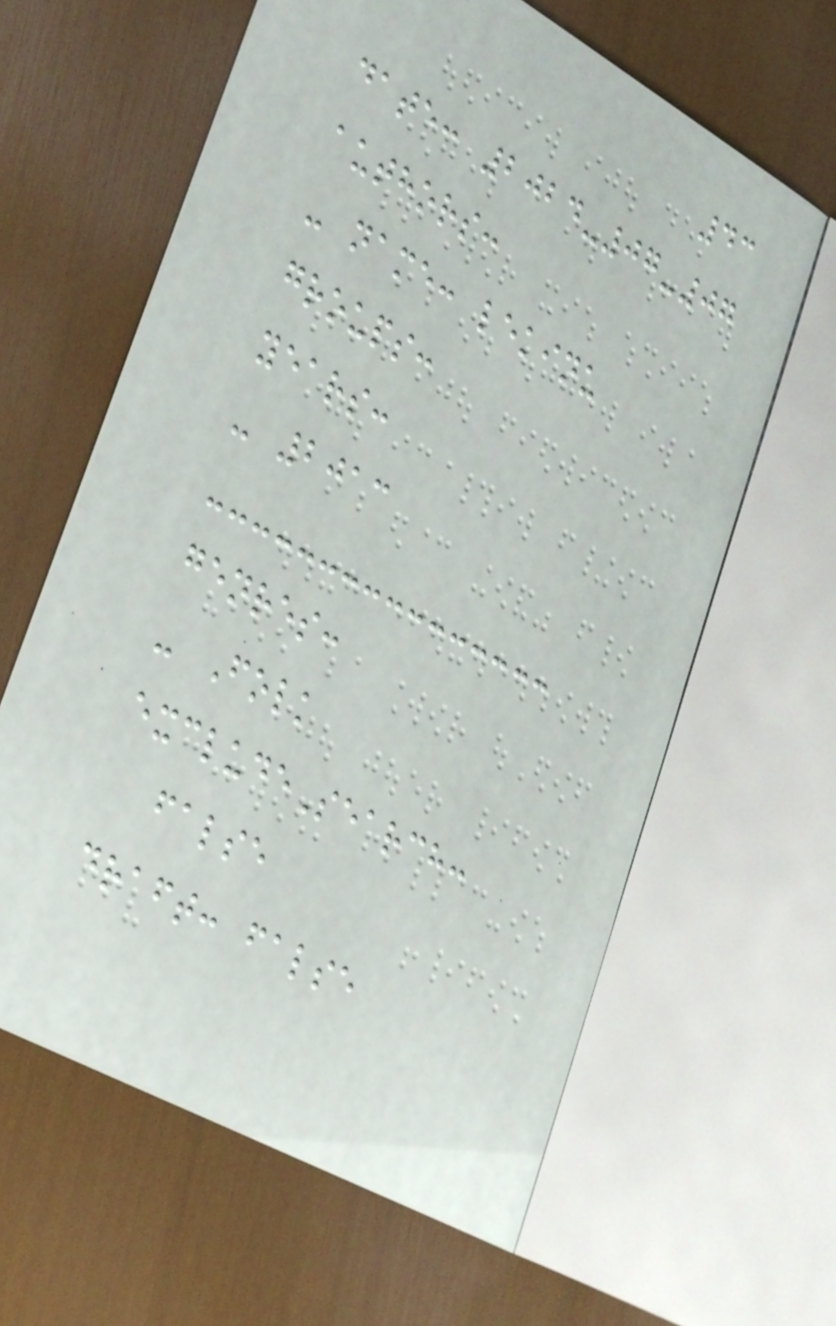43
date: 2024-07-07
authors:
- name: lekinu
groups:
years:
- 2013
genres:
- Folk
excludeSearch:
false
draft: false
